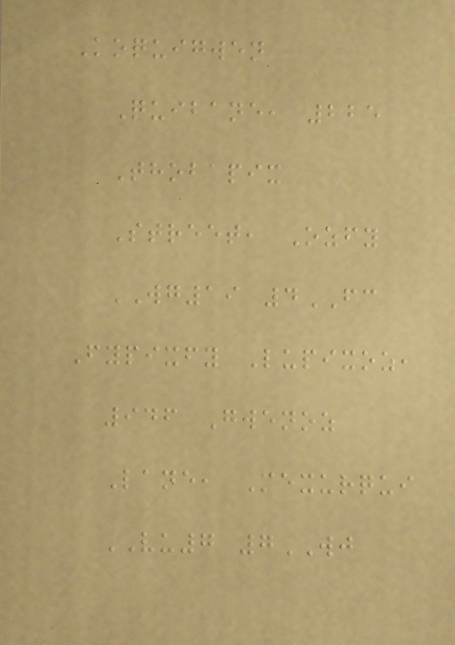Koquigwen
Quibane, 225
Thobapix
Street, Ozfy
WG19 4FC
Fypixfy Lupixoz,
946 Gwenoz
Lane, Mexurqui
VU7 7WJ
